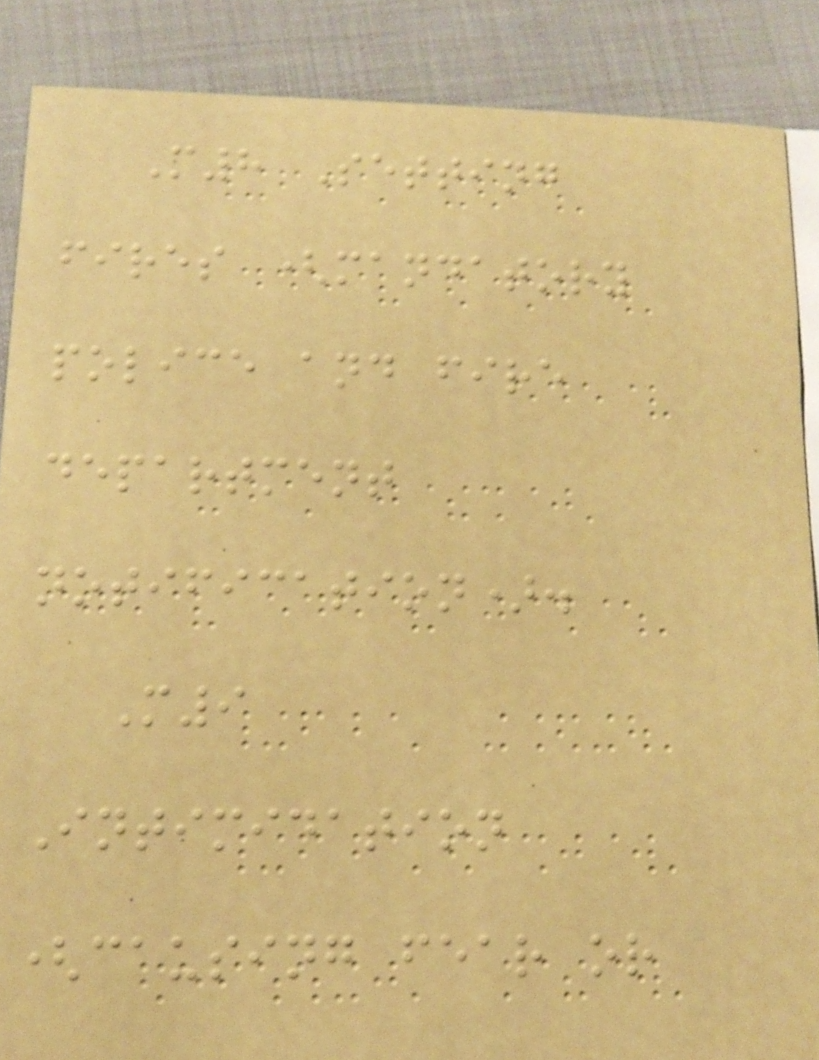M8 Setting
fires (mandatory
police and fire
department
notification).
M9
Intimidation
(causing fear or
